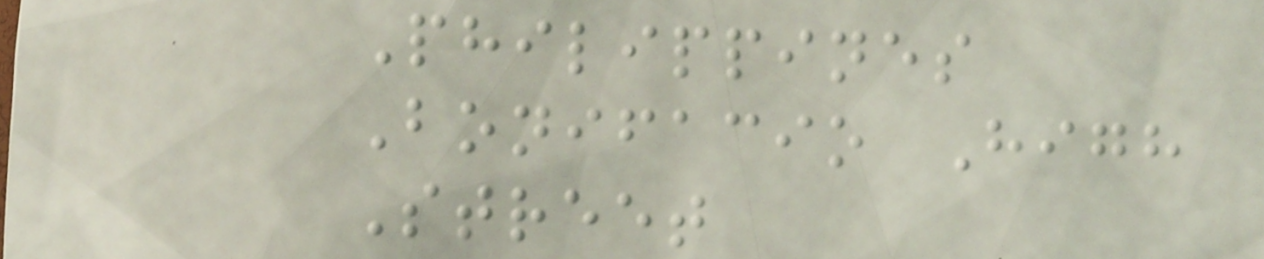Philippines
Bonifacio High
Street
